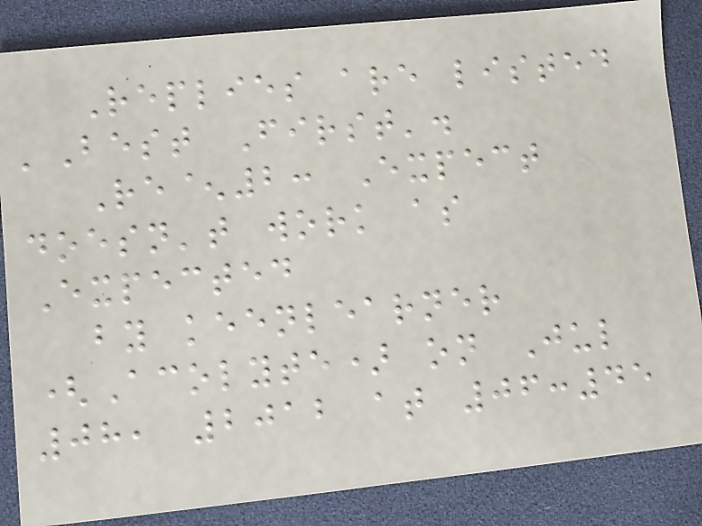Replies are listed
'Best First'.
Re^2: Expect
doesn't work as
Expected
by keenlearner
(Acolyte) on Jul
08, 2012 at 06:45
